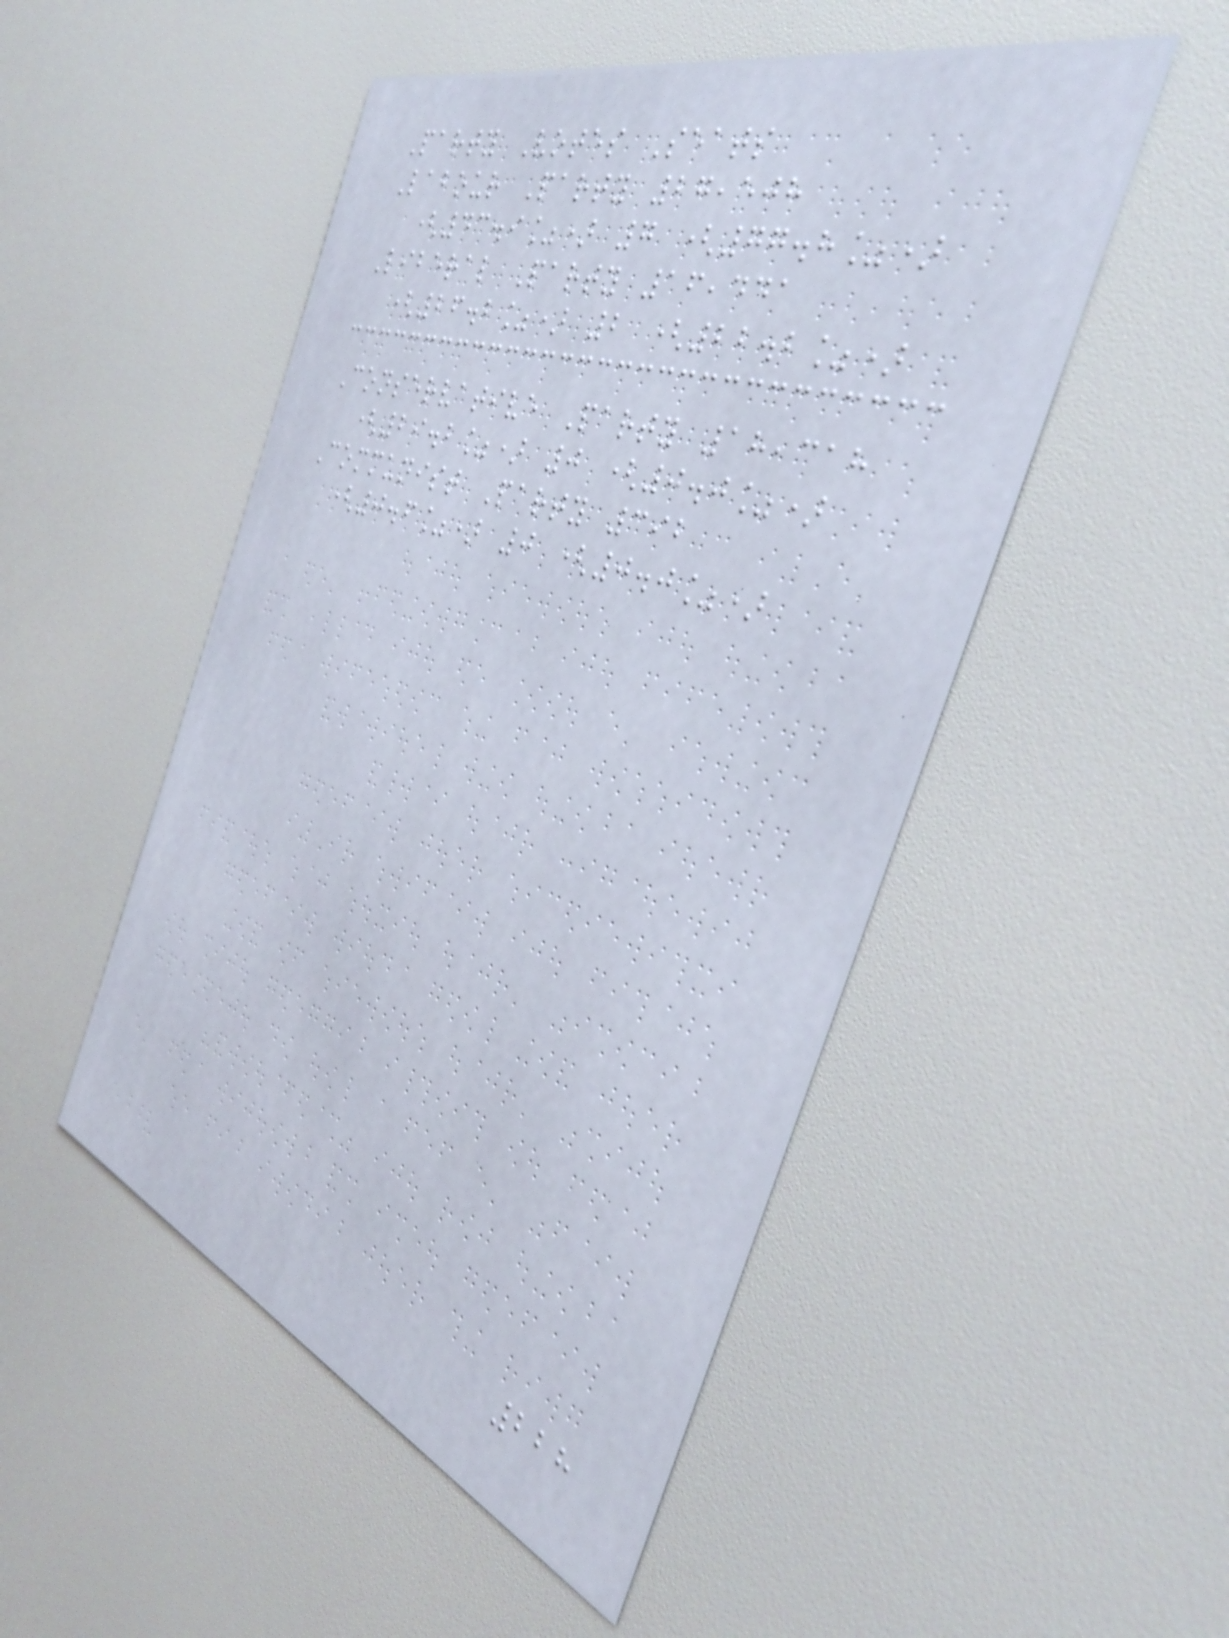Party Votes Seats
Labour Party 27,508
(43.9%) 7 (77.8%)
Liberal Party 16,441
(26.2%) 2 (22.2%)
Conservative Party 18,318
(29.2%) 0 (0.0%)
Communist Party 392
(0.6%) 0 (0.0%)
228
